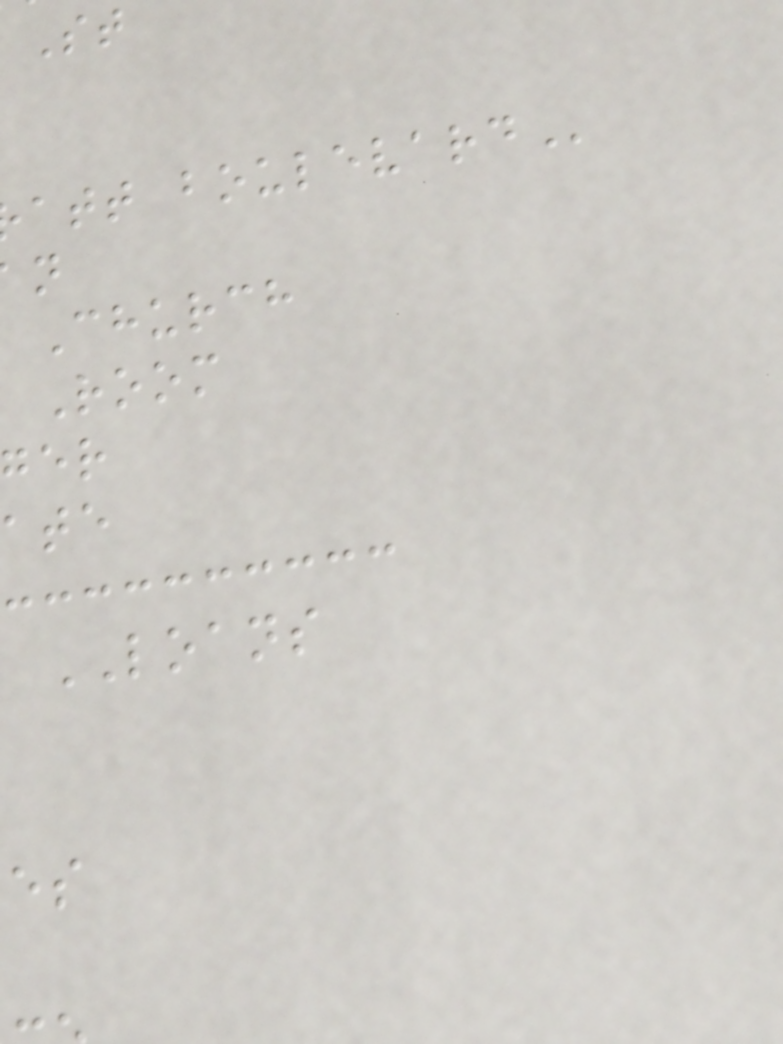Church
Room
LOANS
